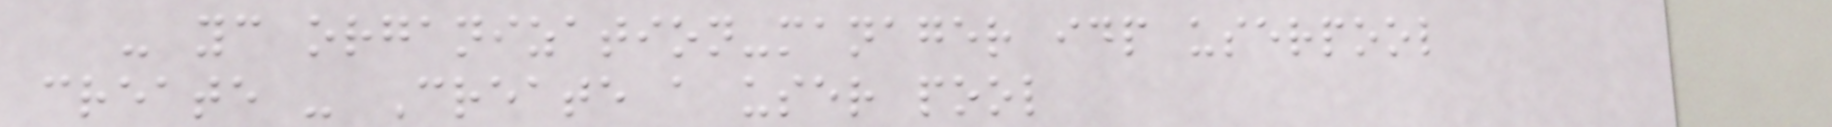- yc organization-manager idp userpool
create - Create a user pool
